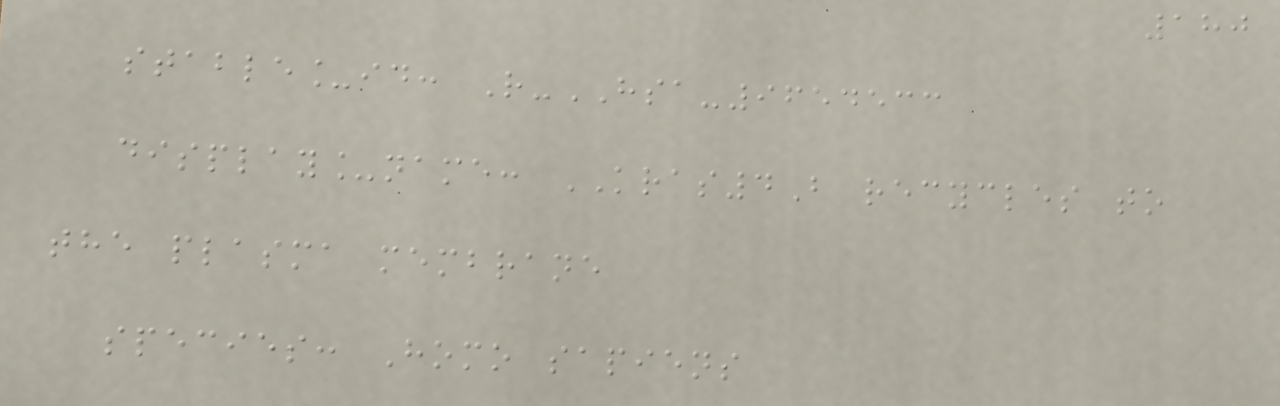180
stable_id: R-HSA-9654533
display_name: KRAS4B recycles to
the plasma membrane
species: Homo sapiens
